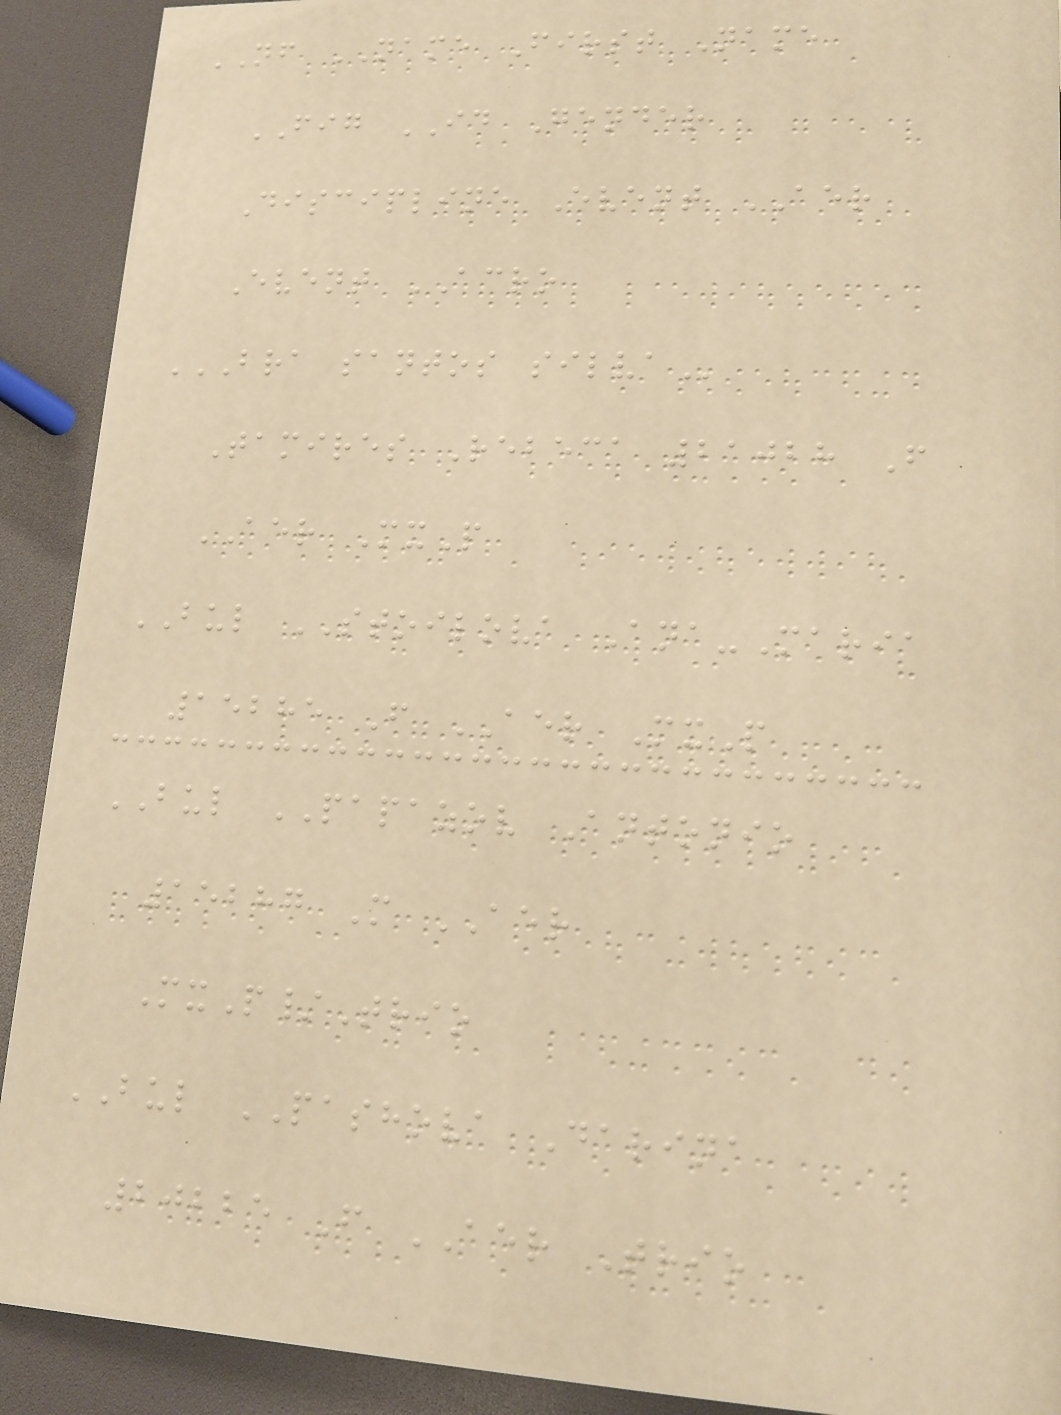NF NAME First Name
FIG ID Gender
Discipline Event AER
Event ACRO
BRA SANTOS SILVA
Tamires Rebeca 21028 F
AER MxP
BUL STOILOVA Ana-Maria
15285 F AER MxP
BUL PAPAZOV Antonio
15287 M AER
MxP/Trio
BUL PASHOVA Darina
20225 F AER Trio
